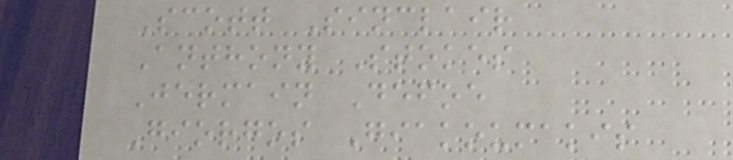Scott Sinclair
Anthony Stokes
Jermain Defoe
Giorgos Giakoumakis
